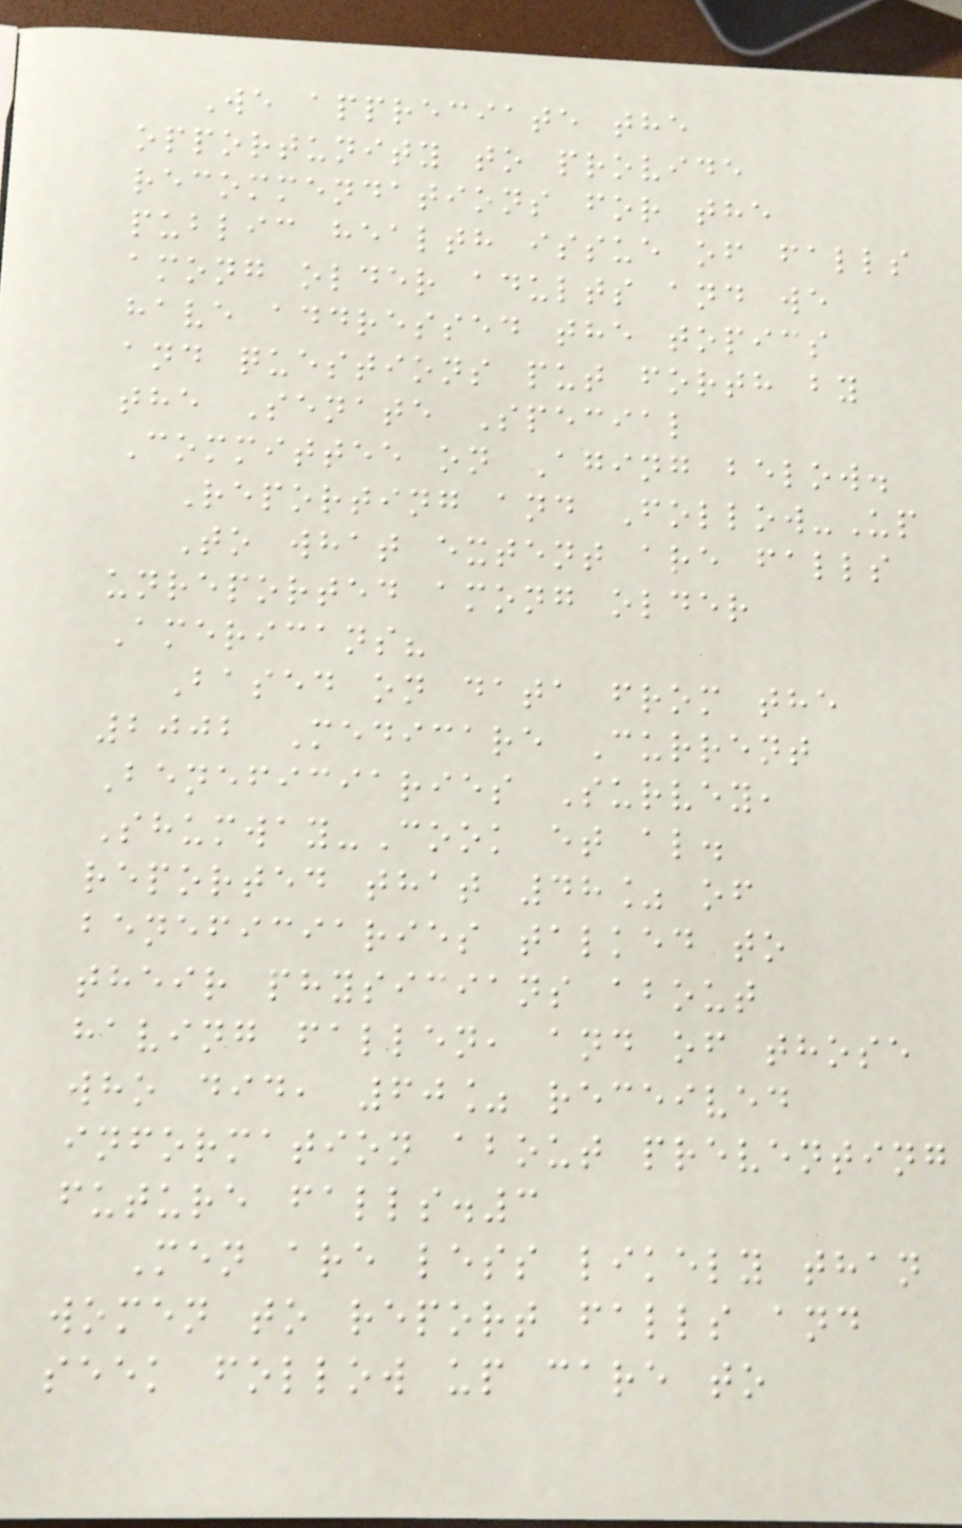We appreciate the
opportunity to provide
recommendations for the
public health issue of falls
among older adults and we
have addressed the topics
and questions put forth by
the Senate Special
Committee on Aging below.
Reporting and Follow-Up
To what extent are falls
unreported among older
Americans?
Based on data from the
2002 Medicare Current
Beneficiaries Survey,
Shumway-Cook et al.
reported that 48% of
beneficiaries talked to
their physicians about
having fallen, and of those
who did, 60% received
information about preventing
future falls.3
Men are less likely than
women to report falls and
seek follow up care to
